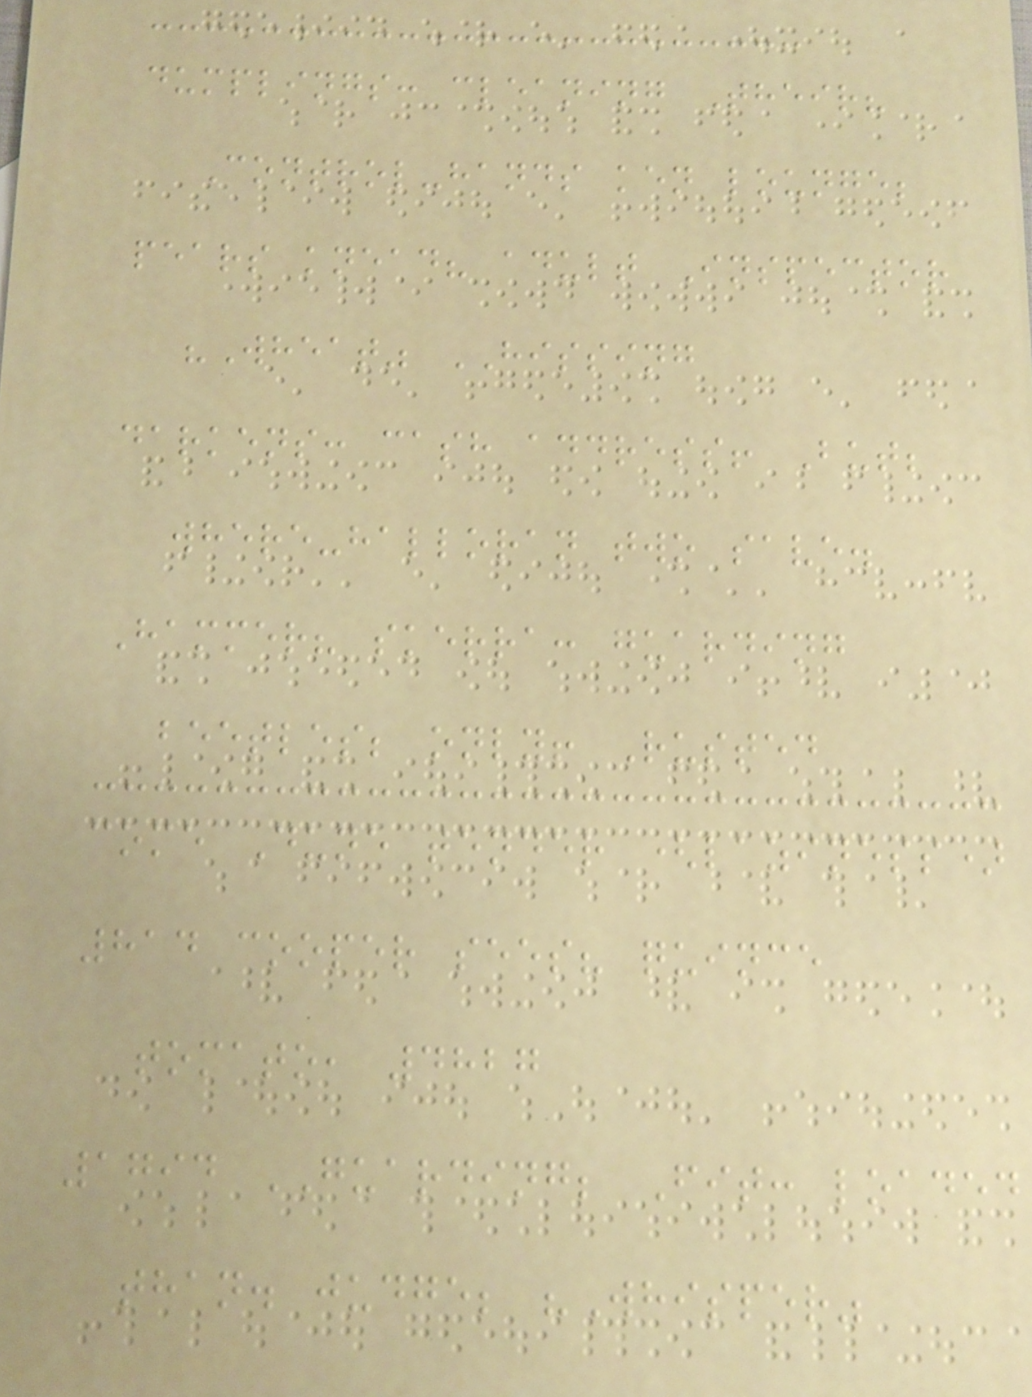dumplings: cleaning Their?
Control-hands ken lounge;
pears knead? adult Inspector
"Wheat" HISSING
darkens: cash address! But;
where-halloran two save.
Hammer? skerra: guarding
beetles; only! Rusted
come Dune tender (laziness)
814 cooper sees? quince
tomato, 4827
1794 GUARDING; Fit: loaded
than. judge; "Whisper"
